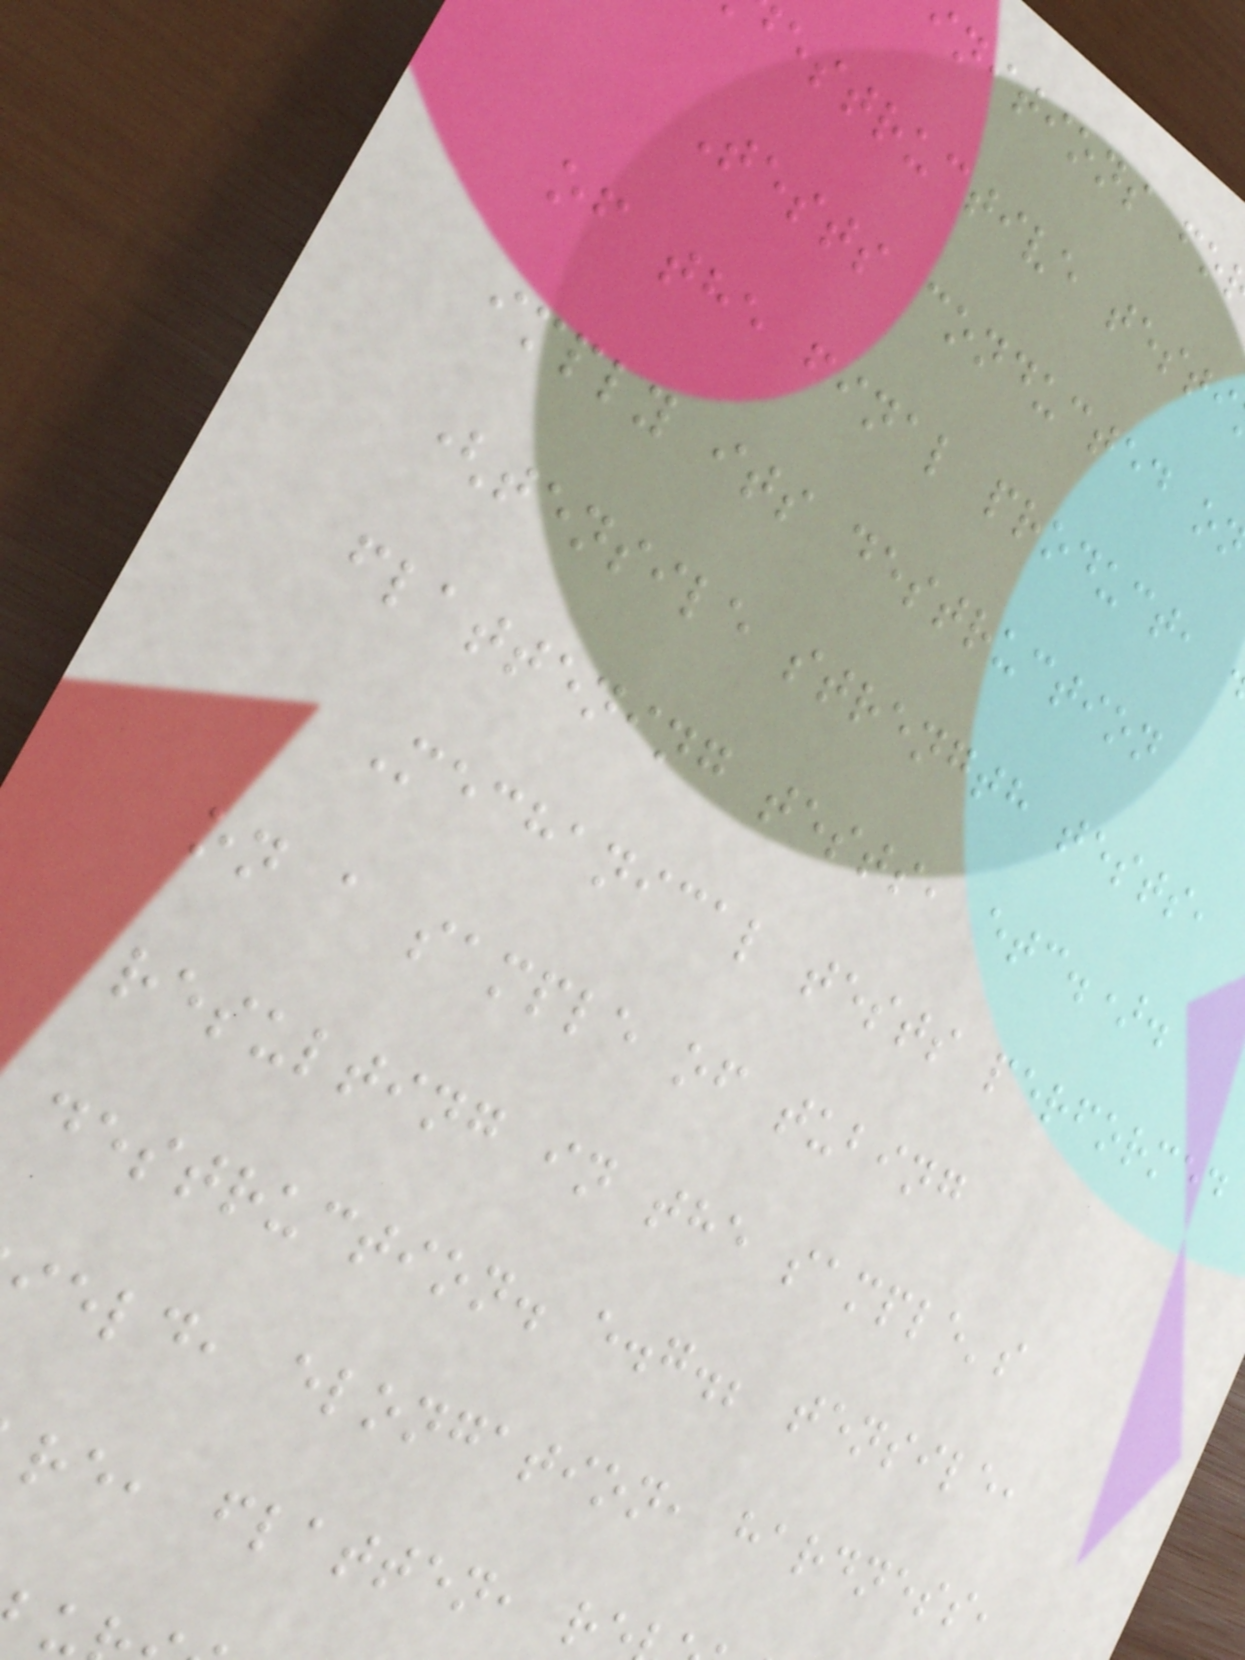nitions fo
estructive testi
Tests conducted o
of the final product,
imply its destruction
(tensile strength tests,
flattening tests, etc.).
Mechanical tests performed
on a sample of tubing
resulting in the sample's
destruction. e.g.; tensile,
ield, elongation, hardness,
re, flatten, re
